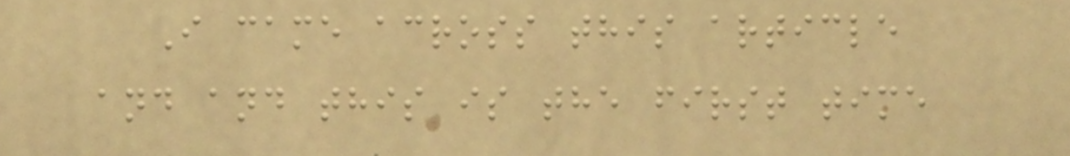I came across this article
and and this is the first time
